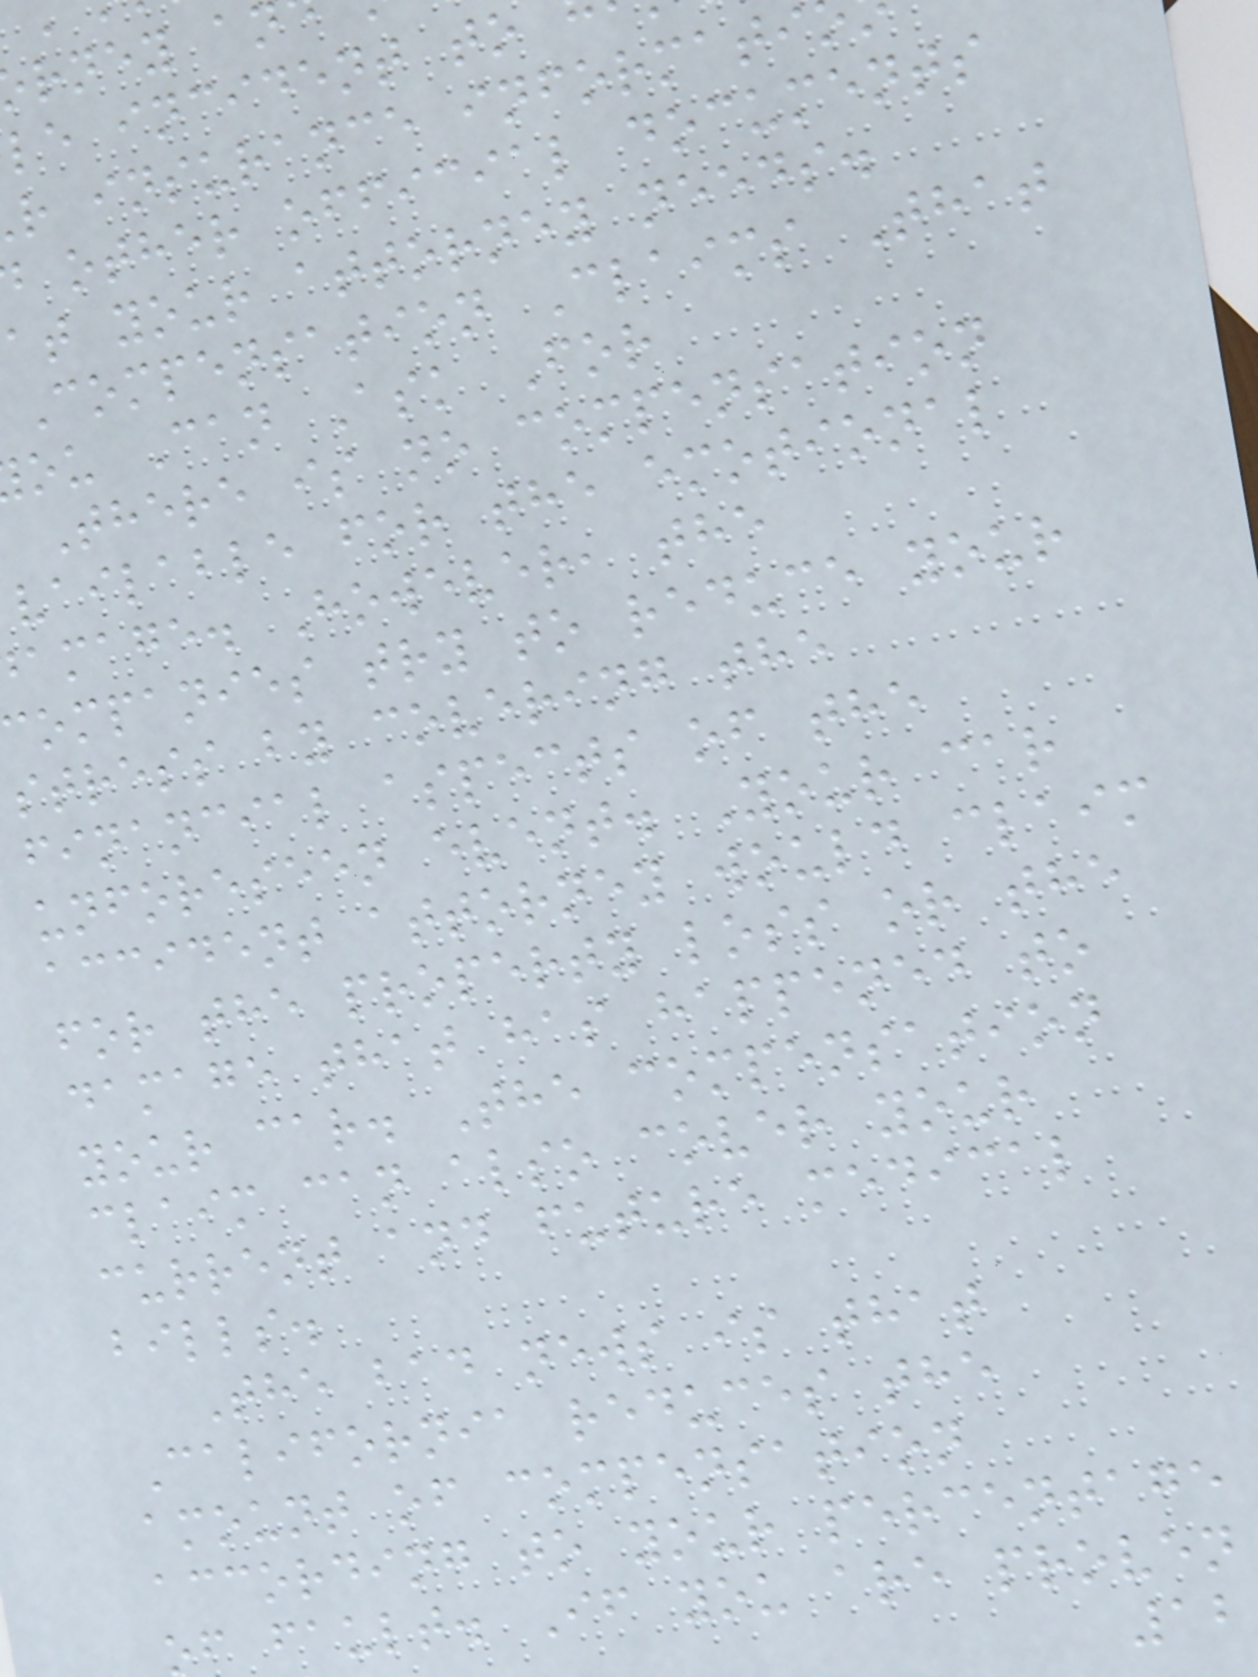rney a
le incident to
r insurance informati
other official documents
at your attorney needs.
Compensation Claims That
ou Can Ask For
There is no compensation
vailable for the emotional
amage. However, the
companies try to reduce your
stress by covering the
financial aspects of the
unforeseen event. Your car
accident attorney would claim
for the property loss or the
damage that has happened to
your car. The compensation
claim can also cover your
current and future medical
bills.
The bad news is that
California reduces the
amount of compensation
according to your percentage
of fault. If you are proven
